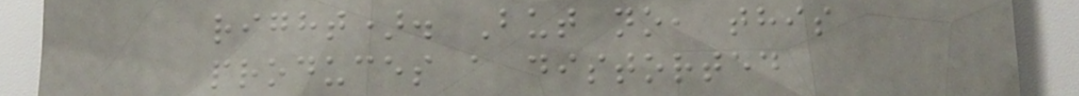right). But no, this
produces a distorted
